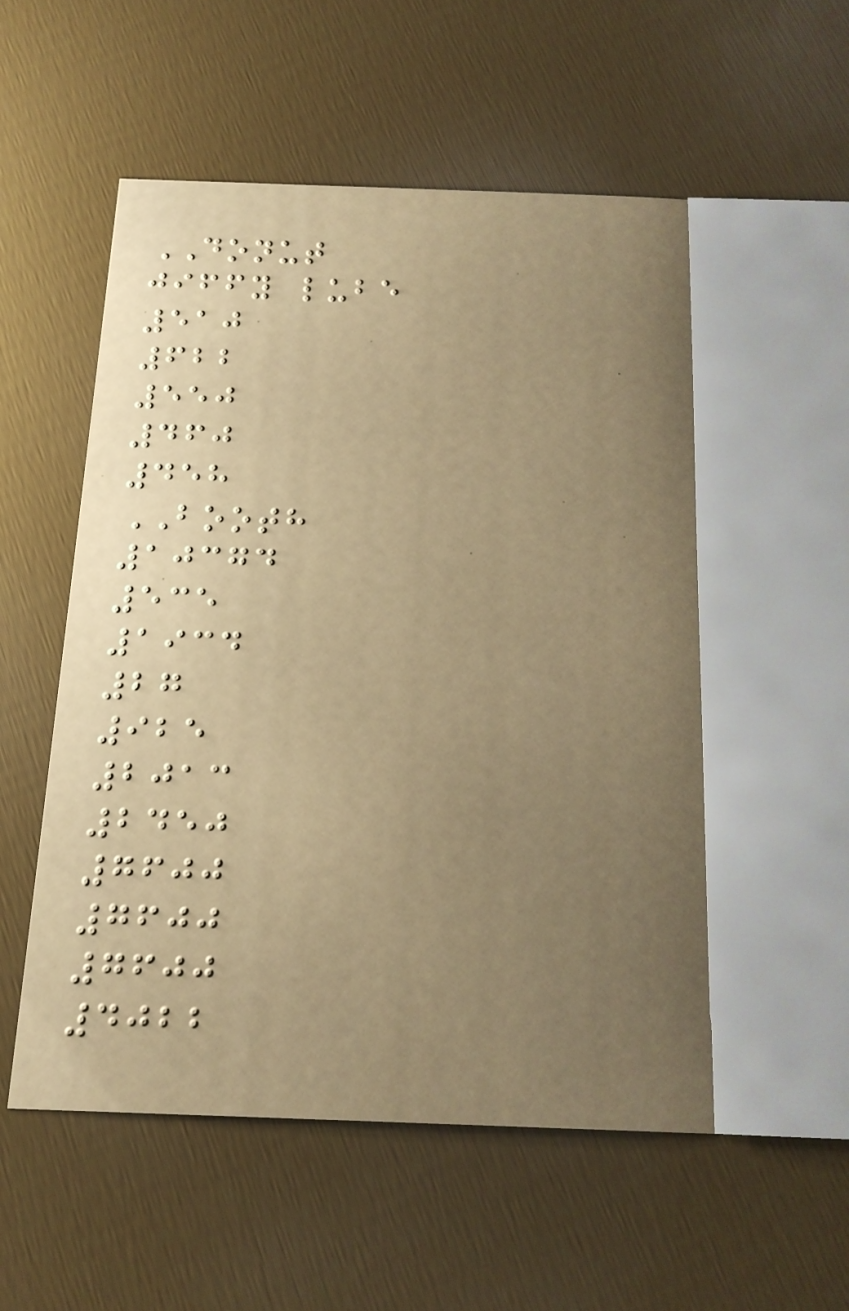DONUT
jiffy lube
510
622
550
460
458
BOOTH
10374
535
1934
27
925
2013
2450
7600
7600
7600
4022
